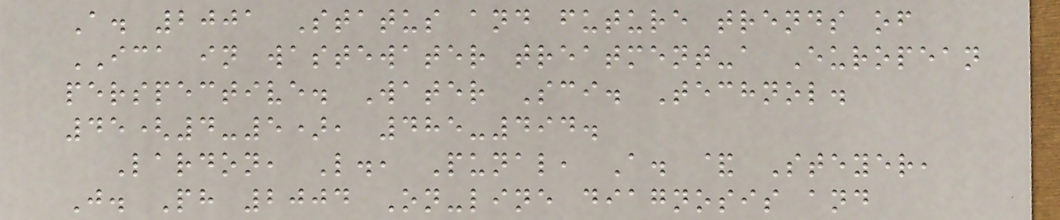A. 2001 Status and future trends of
ICA in wastewater treatment-a European
perspective. Water Sci. Technol.
45(4-5), 485-494.
Lardon, L., Punal, A. & Steyer,
J. Ph 2004 On-line diagnosis and
